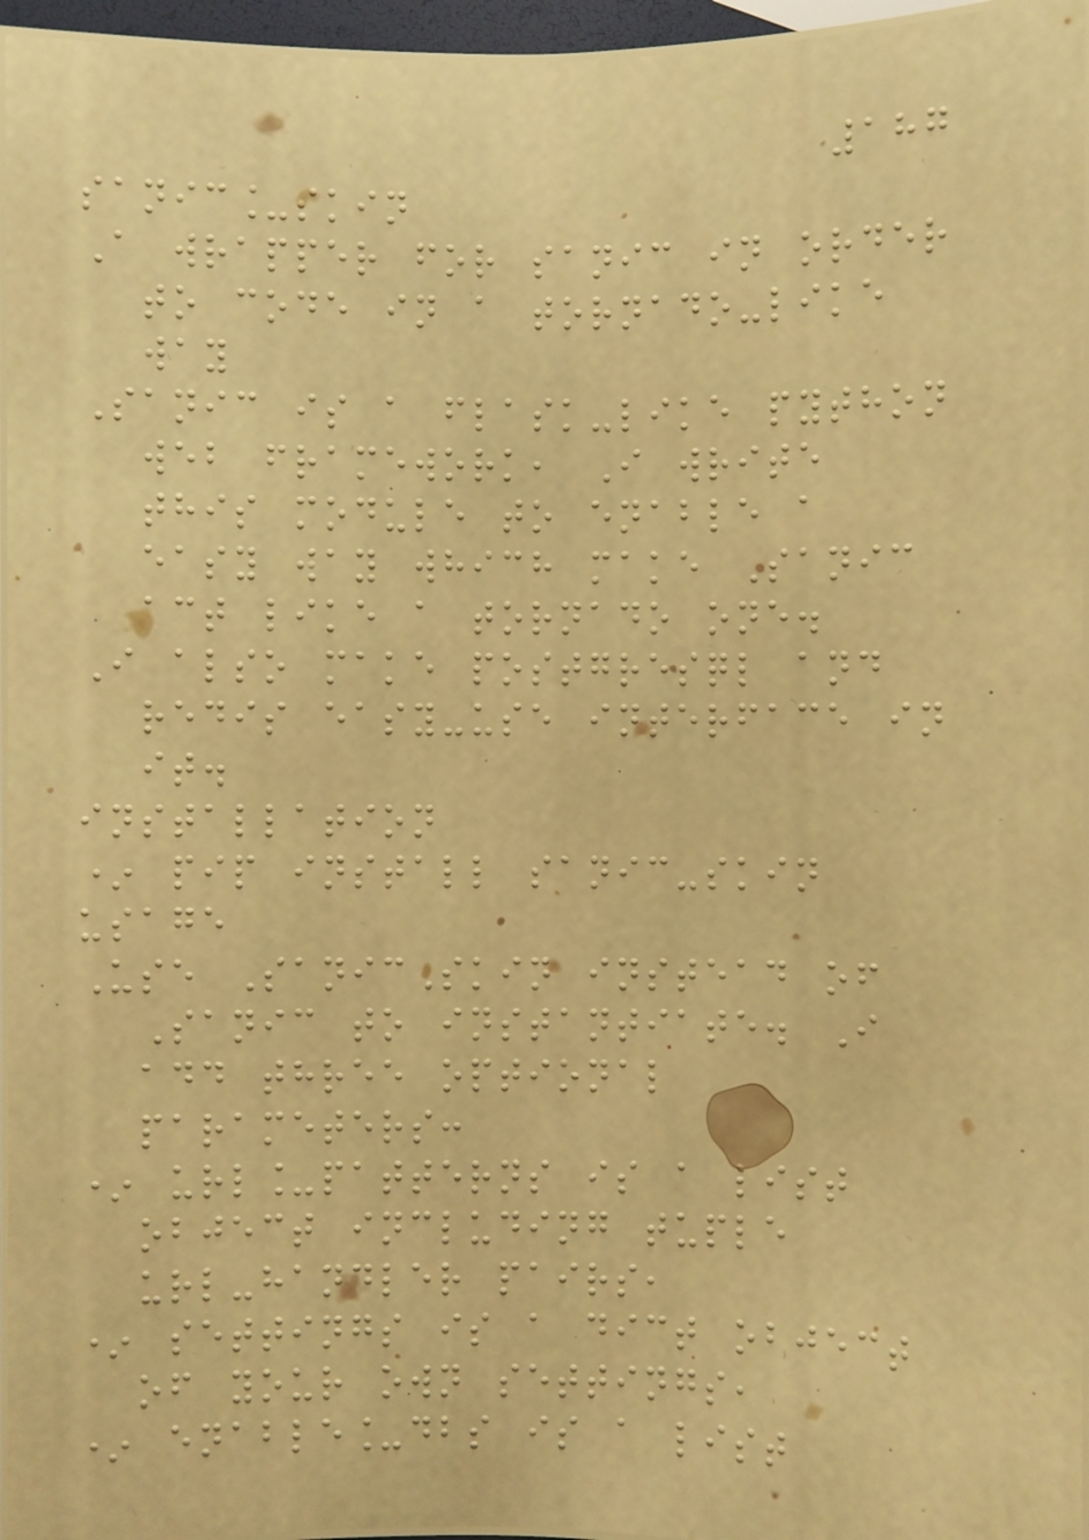187
sanic_skin
A wrapper for sanic in order
to code in a tornado-like
way
Sanic is a flask-like python
web framework, I write
this module to enable a
easy way which make Sanic
act like a tornado one.
I also make postgresql and
redis easy-use interface in
it.
installation
* pip install sanic-skin
usage
Use SanicSkin instead of
Sanic to instantiate. I
add three optional
parameters:
* url_patterns is a list
object including tuple
url-handler pairs,
* settings is a dict object
of your own settings,
* enable_dbs is a list
